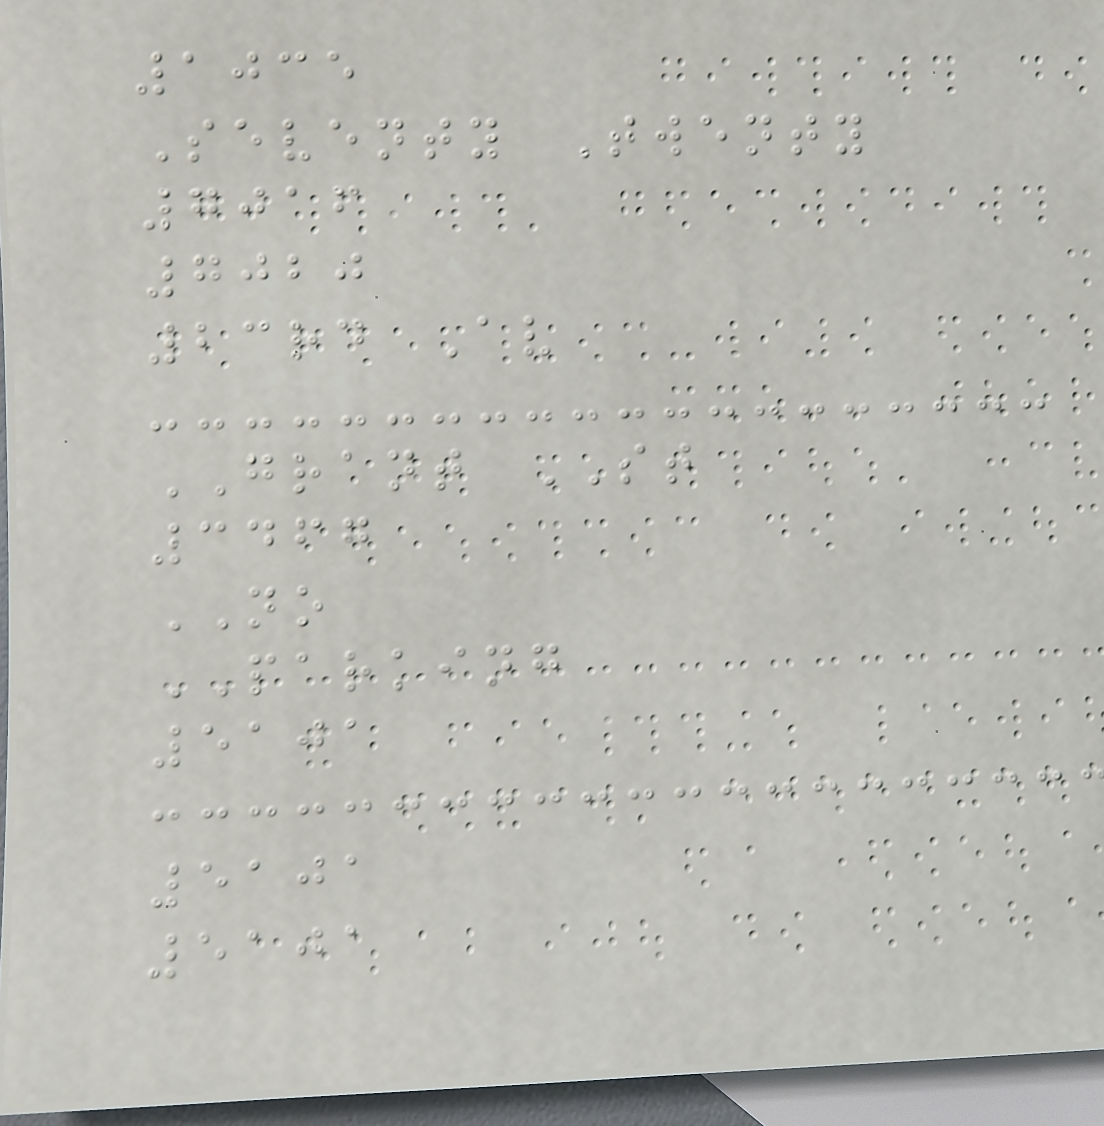1035
Seventy Twenty
7016
7020
23rd Av
GRANT ST
3467
NO
PARKING
5101
5101
5101
